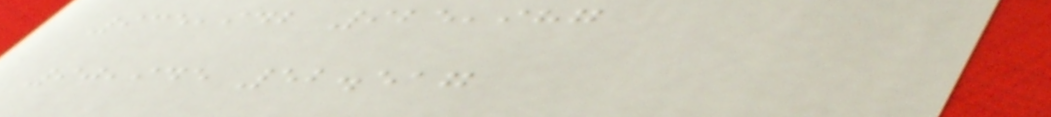935,942 925,987
90,945 52.517
